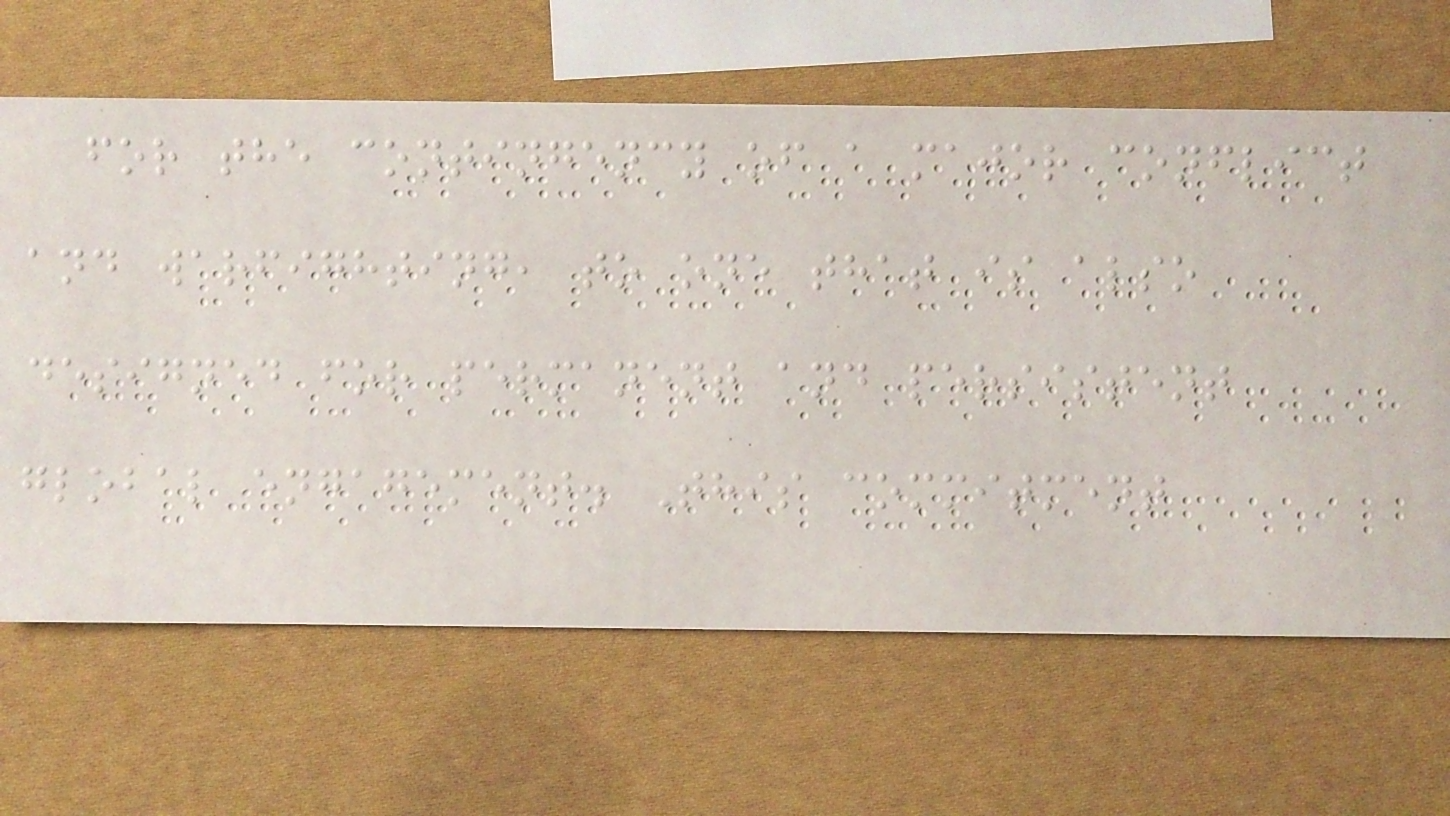for the contingency of a major conflict
and warfighting, to one that is also
designed for permanent and persistent
global engagement. This commitment
